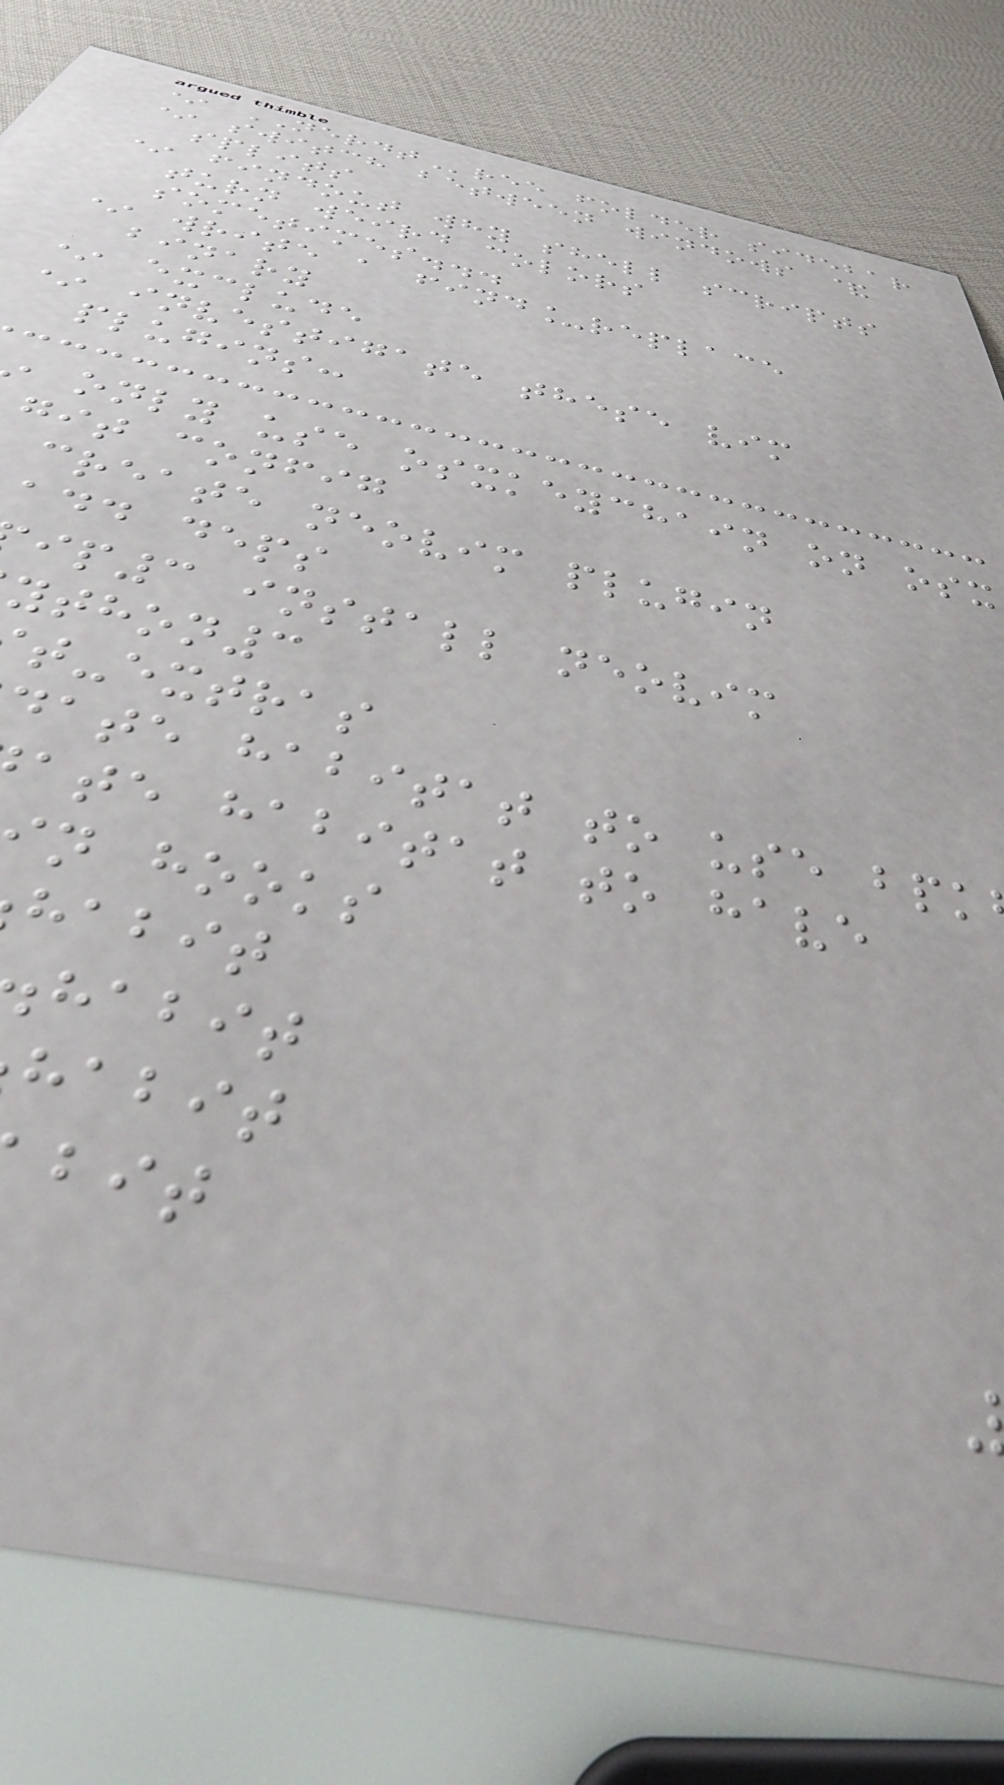* NERDTree folder sidebar
* switch between windows &
splits
* findout why shell scripts
turn weird colors
sometimes...
* write a find_replace
binary
* exclude
* investigate these vim
plugins:
only use osxkeychain on osx
git config
create neovim plugin
add deps
ip3 install neovim
ython3
t-extras
date habitat to use bpk
ate habitat to have
n hooks
habit
habit
habit
